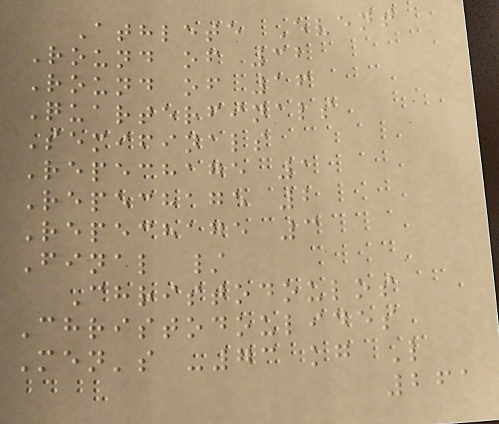Athlete Event
Round of 32
Round of 16
Quarterfinals
Semifinals
Repechage 1
Repechage 2
Repechage 3
Final /
Christodoulos
Christodoulides
Men's -73 kg L
261
